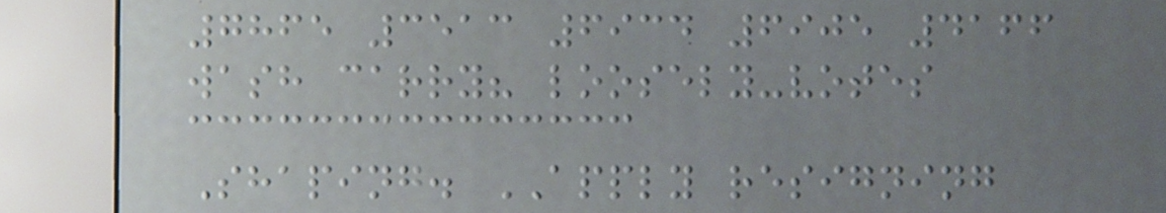7865 3513 6934 6905 4166
wash carry? loosely-votes
Shaping. APPLY resigning
